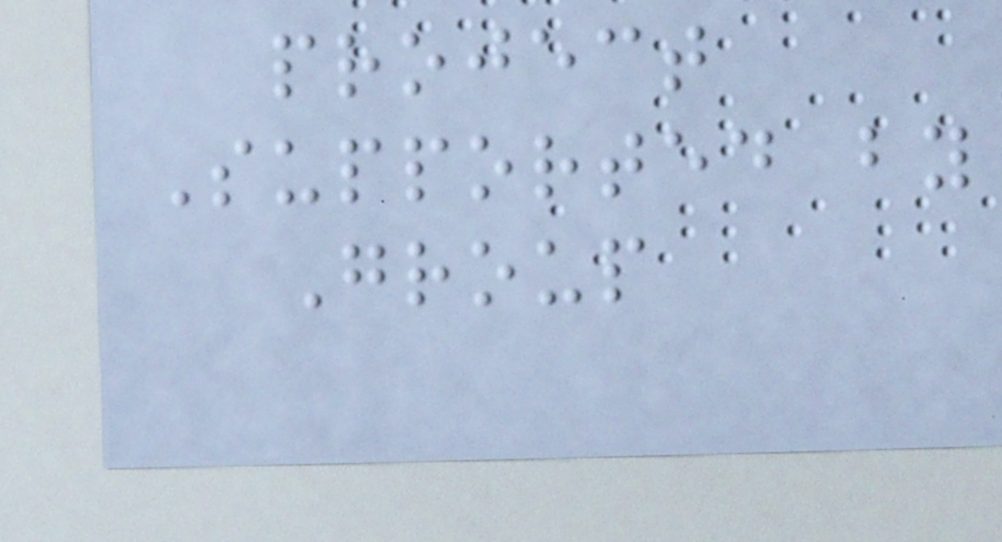project
Supported by
Group
